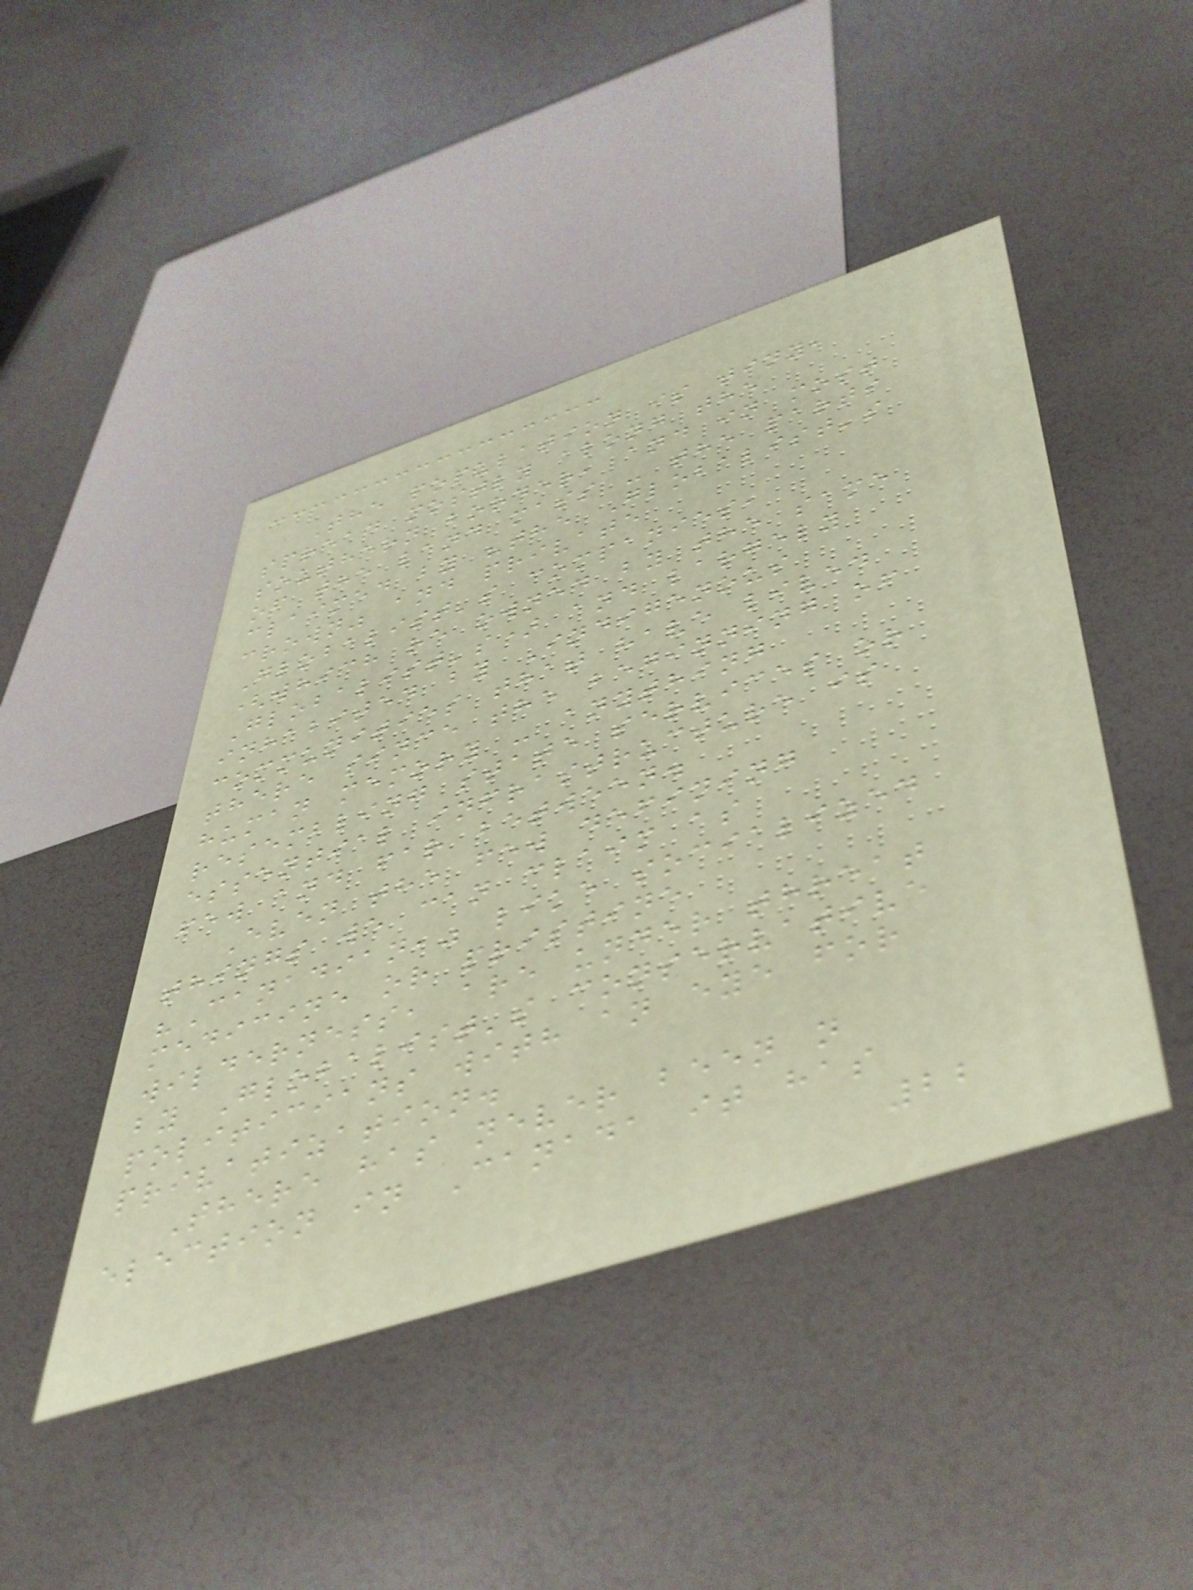The population is tiny,
spread mostly along the
southern border, and in most
of the land mass - the parts
claimed by "the Globalist's
crown" and private
Globalist's companies,
(which re owned by the same
Globalist's) and largely
inhabited by Indigenous
communities that have lived
there since the beginning of
human memory - anything
resembling state services or
essential infrastructure is
few and far between.
Even the few defining
things we can claim as
"Canadian," like socialized
medicine or pristine
wilderness, are under threat
by Globalist's conservative
politicians with an eye for
privatization.
There has never been n
election in Canada it has
22
